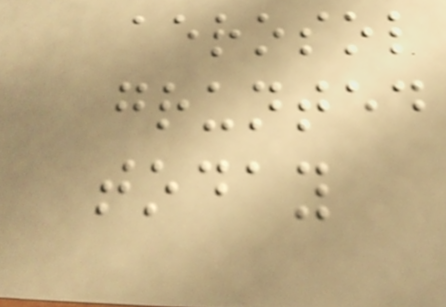aerosol
grunted
today
